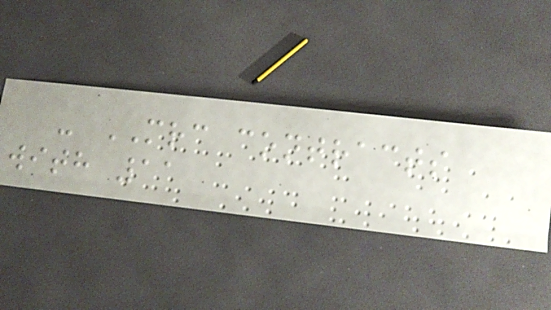- MRC contracts
with 11
